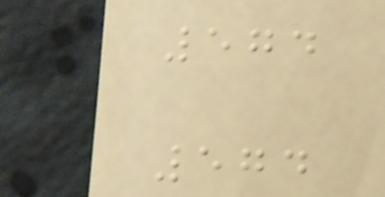574
574
